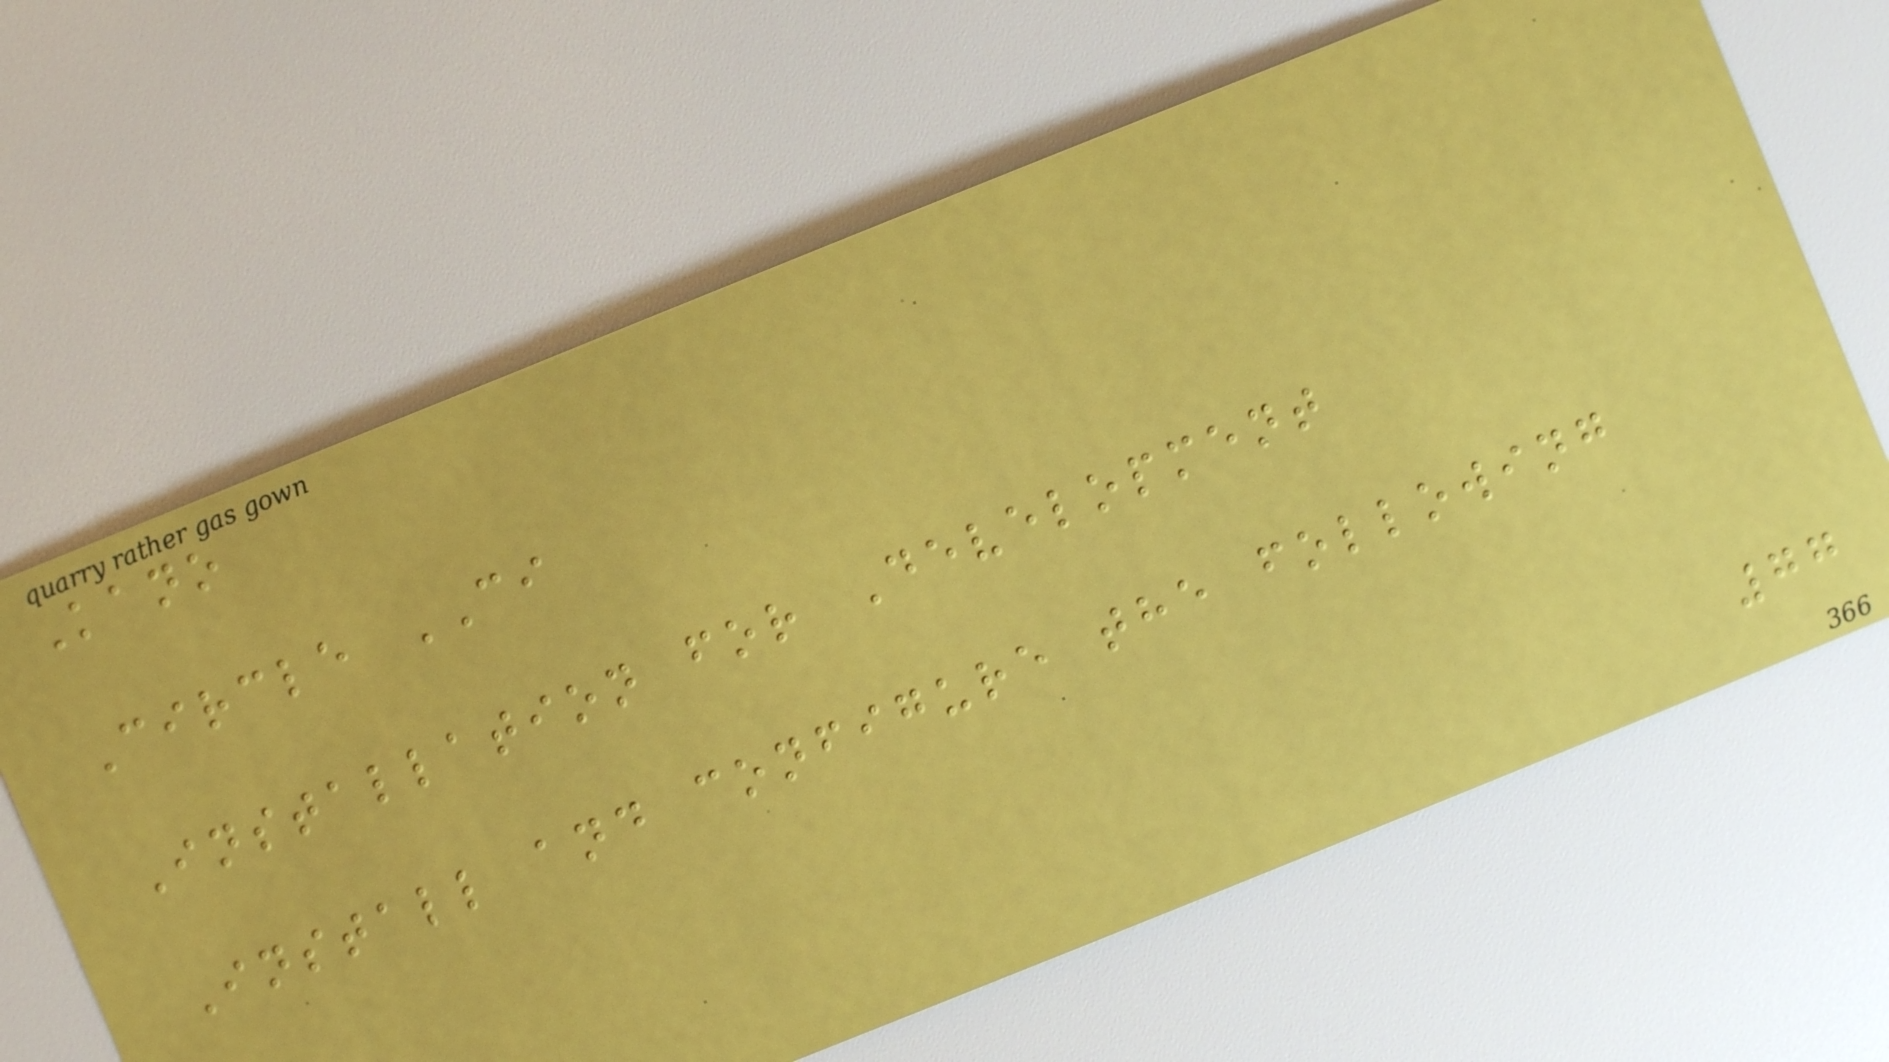Kano
Circle CI
Installation for Development
Install and configure the following
77
